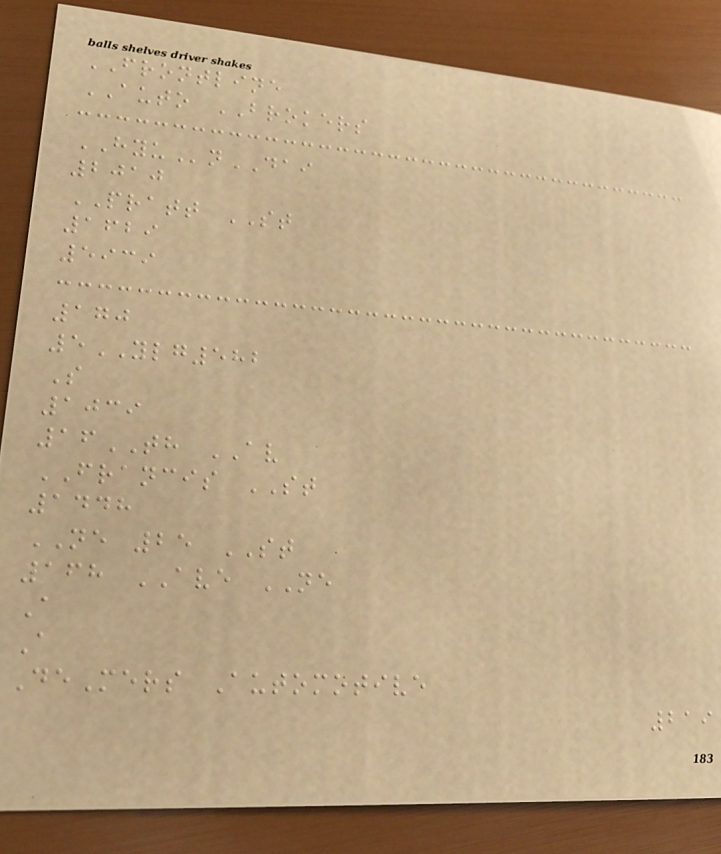FRONTLINE
AUTO BROKERS
HYUnDAI
2010
PRATT ST
1629
5939
170
5YLG582
S
1039
16TH AV
FRANCIS ST
1448
NE 25 ST
168 AVE NE
A
A
DeMers Automotive
219
